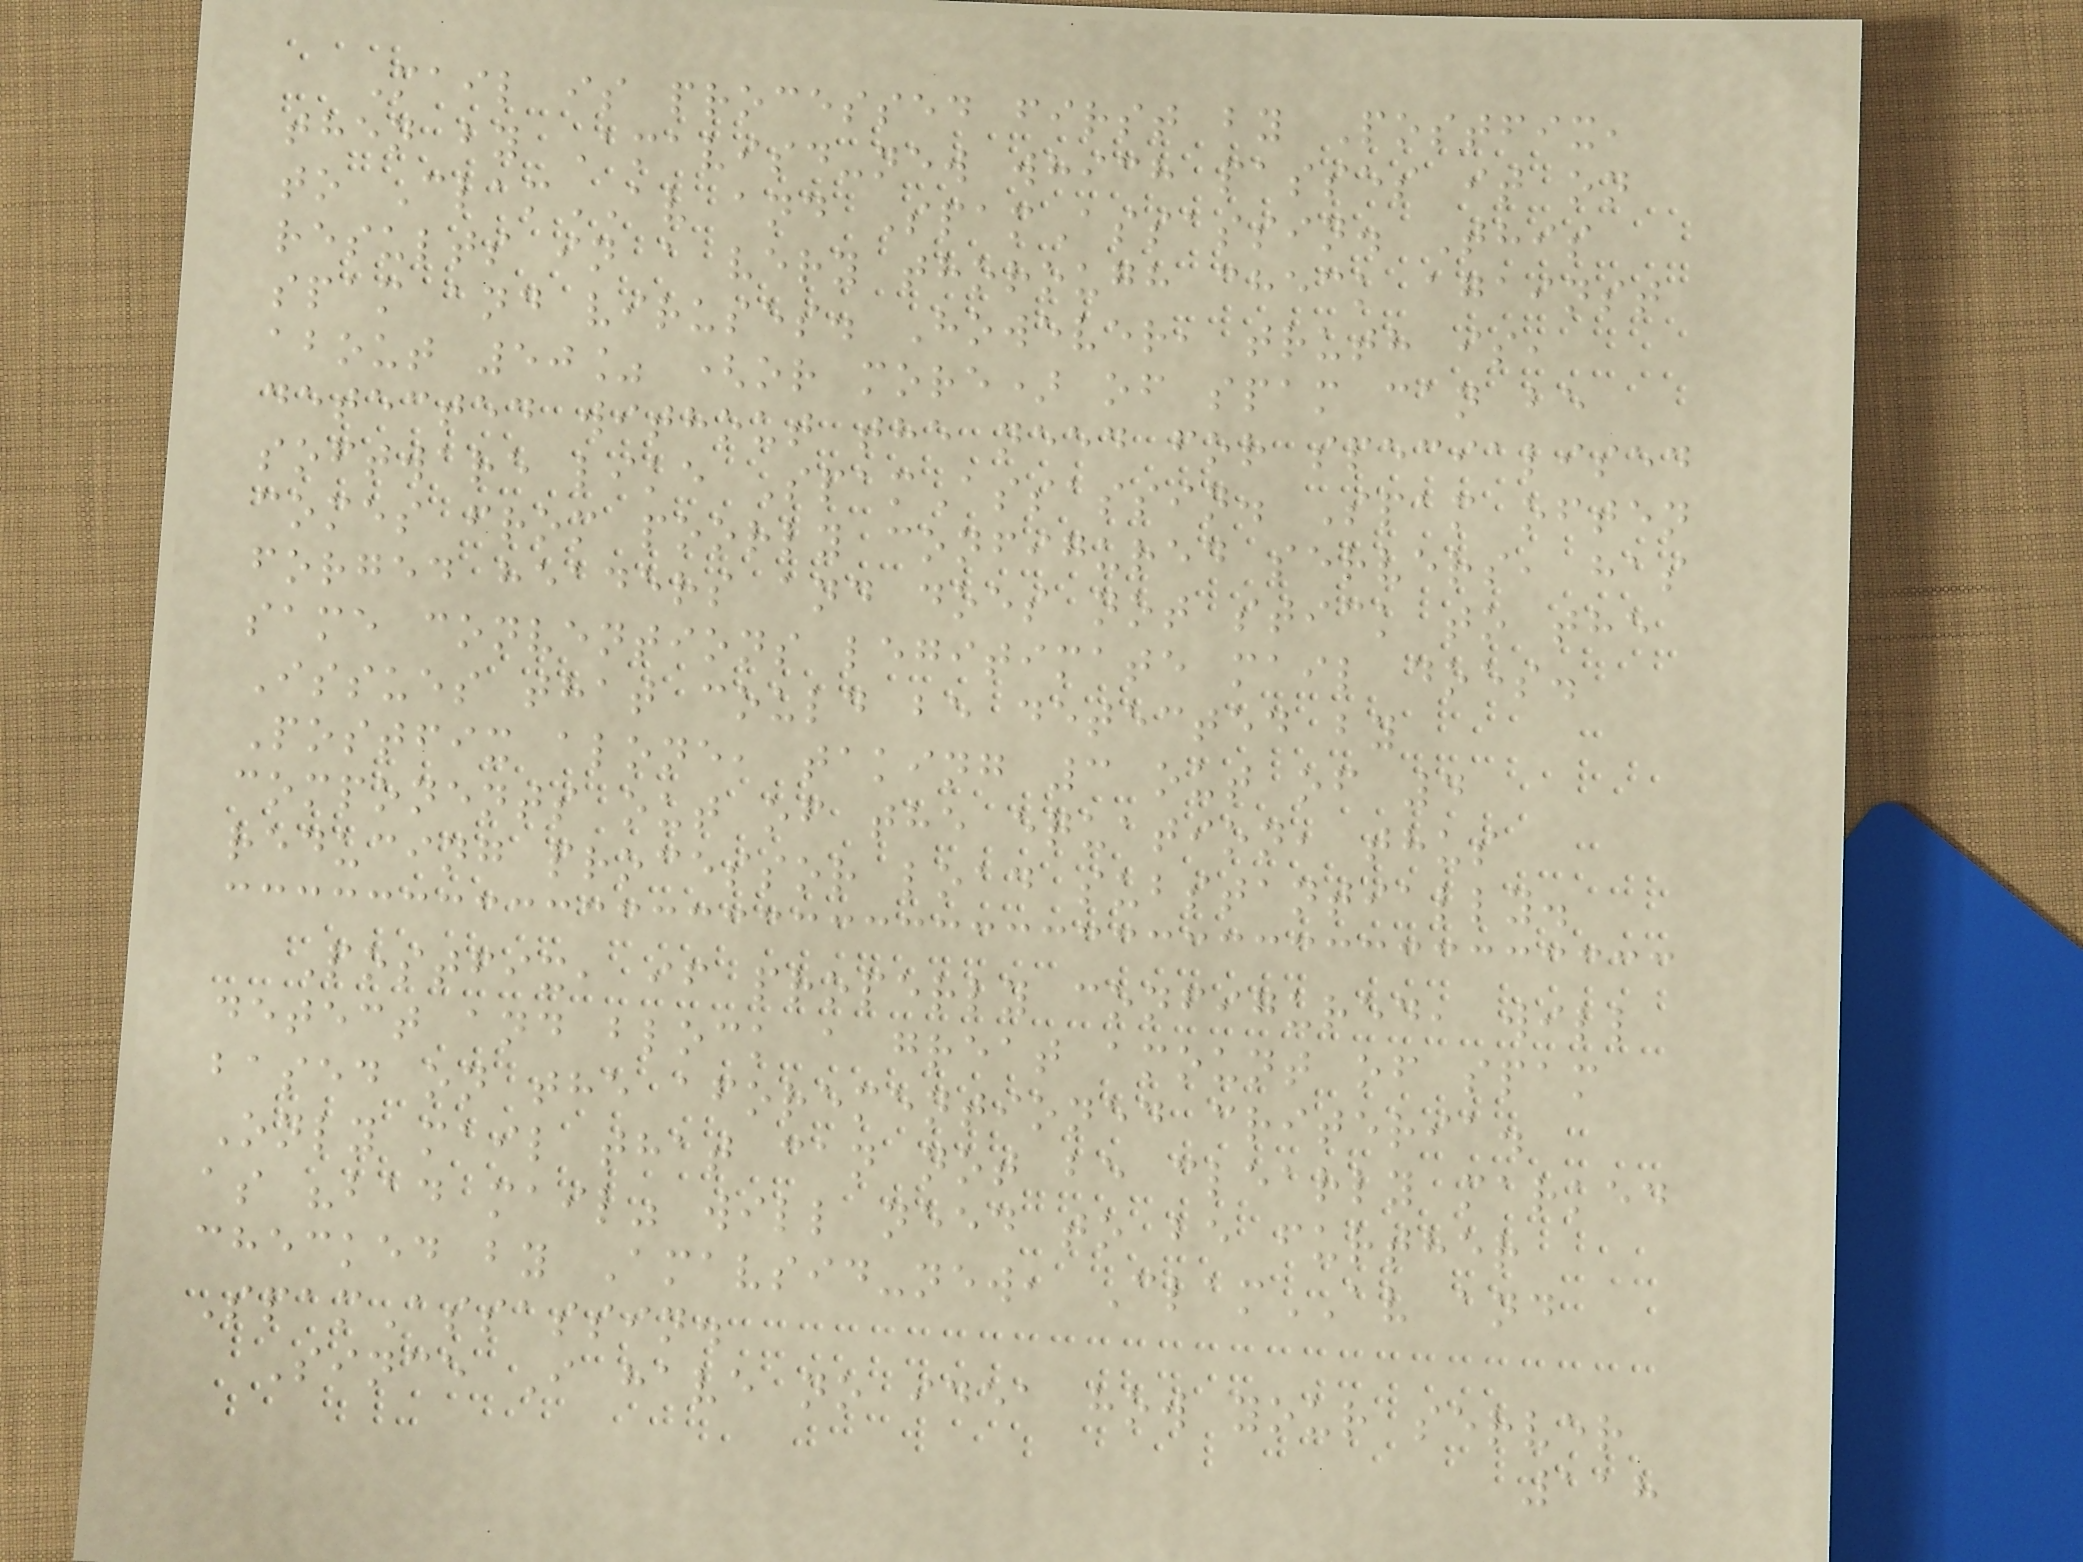Mail is processed first by Postfix,
then by Amavisd-new which passes it on
to ClamAV and SpamAssassin. This
results in a very thorough check against
spam and viruses. However, truth is,
about 50% (or more) of spam can be
detected without the need for specialised
software like SpamAssassin. Spam often
comes from poorly configured servers, has
forged headers and does not stick to the
same conventions legitimate mail does.
Issues that could be detected by
Postfix alone, taking 3 out of 4
components out of the equation, thus
reducing processor load substantially.
Postfix, if properly configured, will
detect and block a great amount of spam
based on the aforementioned criteria.
Only mail that can not be clearly marked
as "bad mail" will need to be further
checked by Amavsid-new, ClamAV and
SpamAssassin.
Since I have no idea how your server
118
